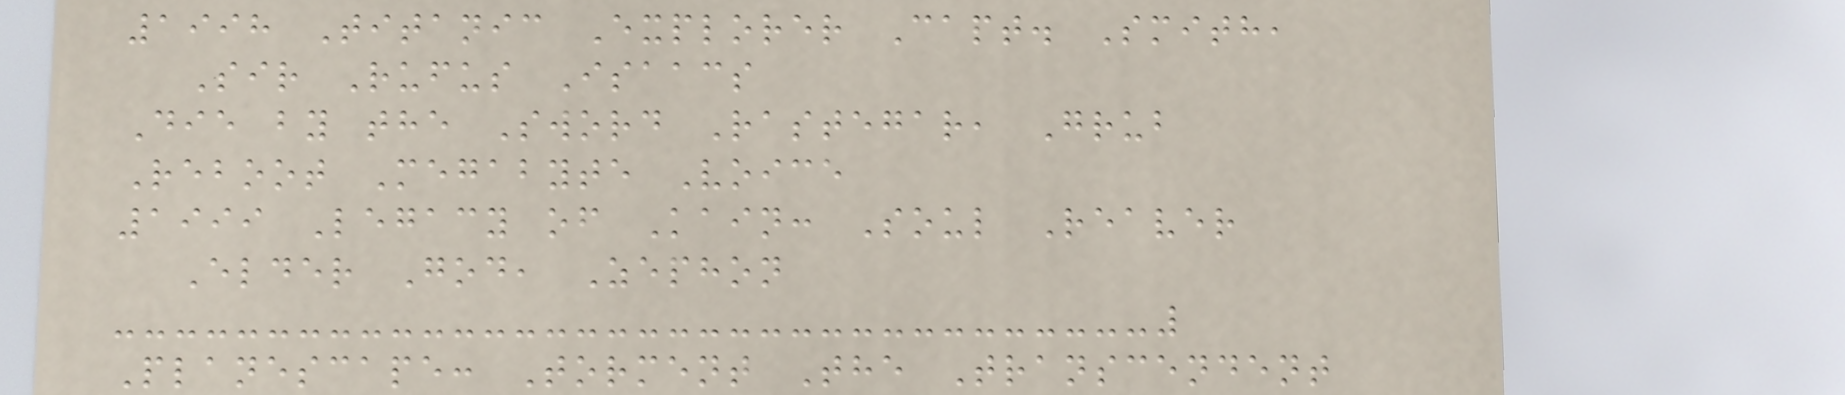1998 Titanic Explorer Capt. Smith,
Sir Rufus Isaacs
Die by the Sword Rastegar, Grub
Reboot Megabyte Voice
1999 Legacy of Kain: Soul Reaver
Elder God, Zephon
Planescape: Torment The Transcendent
